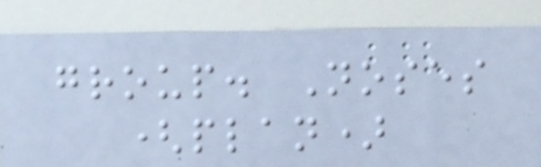group. Noses
(plan)
